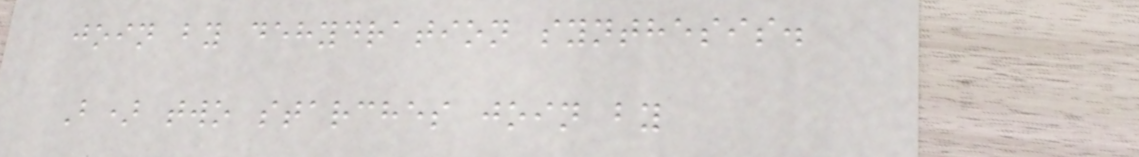join by dehydration synthesis.
B) two starches join by
